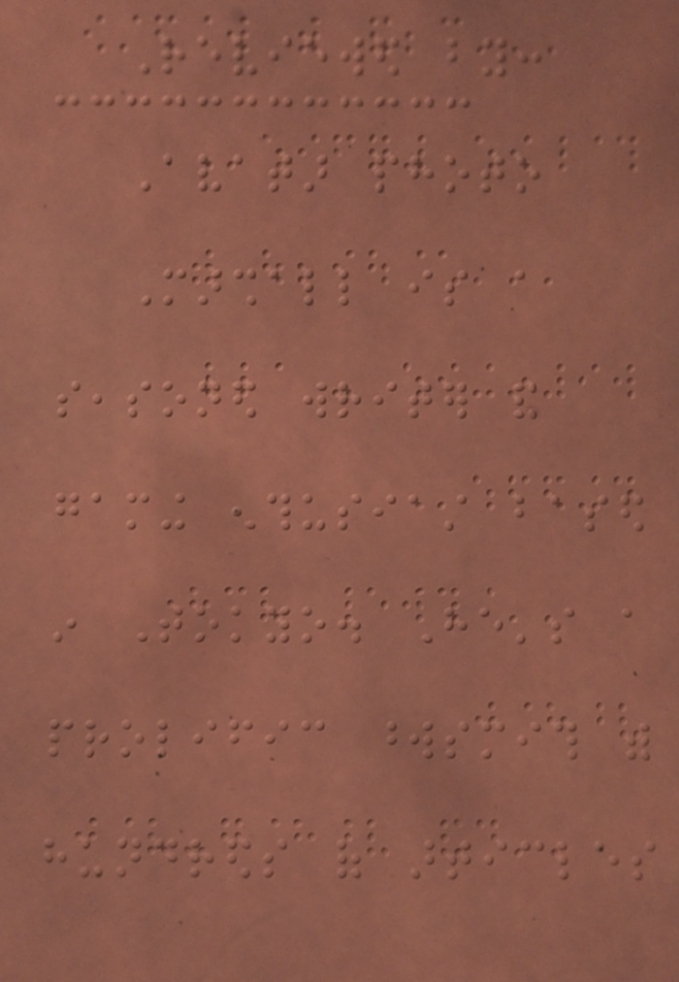Reviewed by:
Avatar photo
Marshall is a
seasoned writer and
gaming enthusiast based
in Tokyo. He's a
prolific wordsmith with
hundreds of articles
